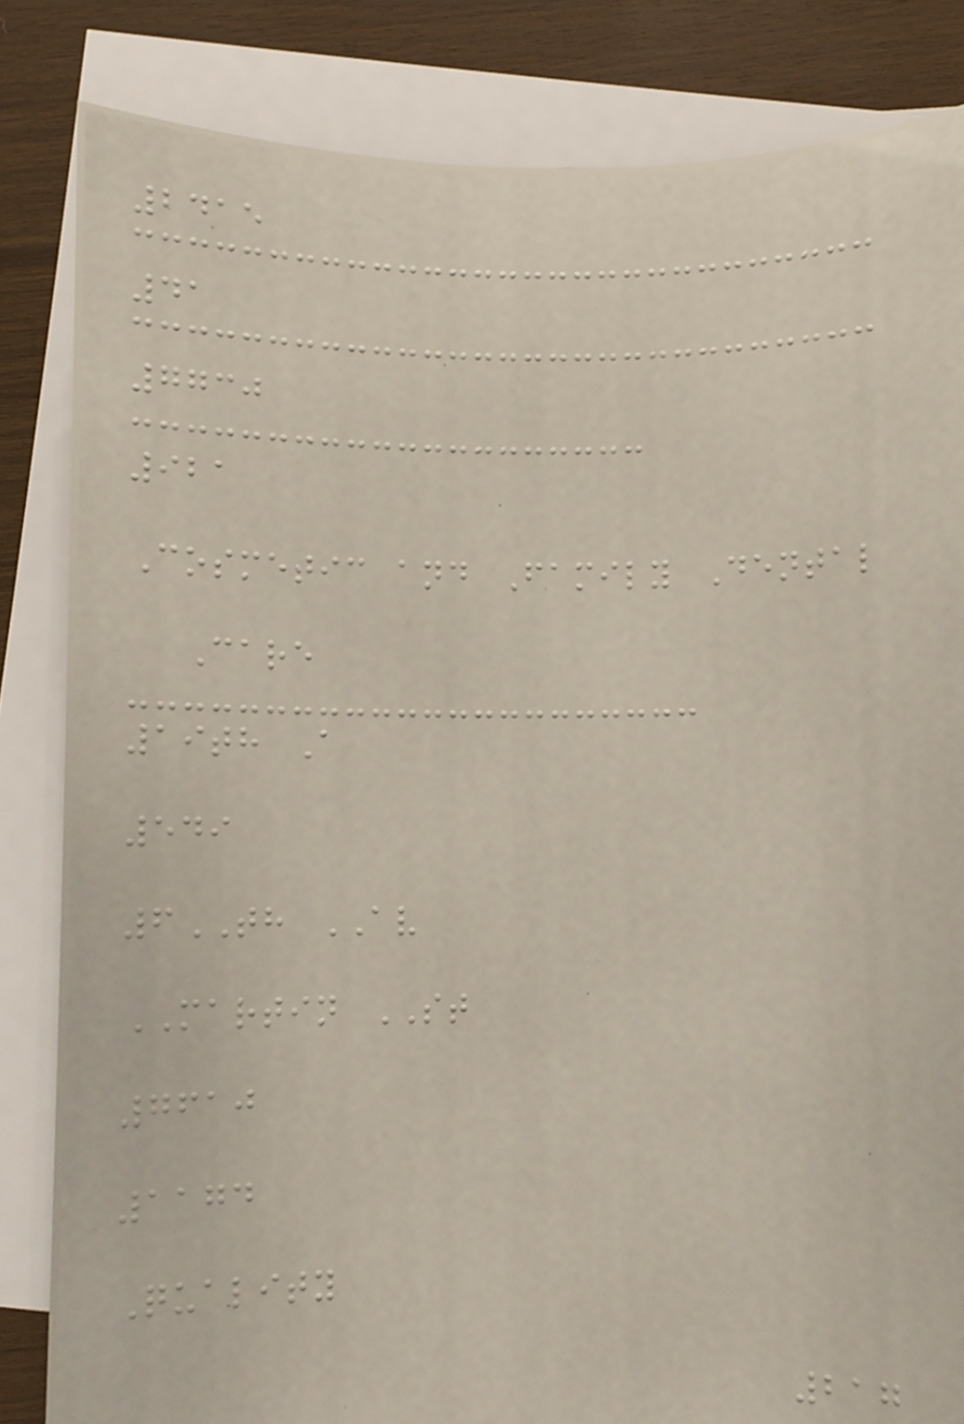2415
41
7730
921
Cosmetic and Family Dental
Care
19th A
549
6TH AV
MARTIN ST
7610
1174
Quality
217
